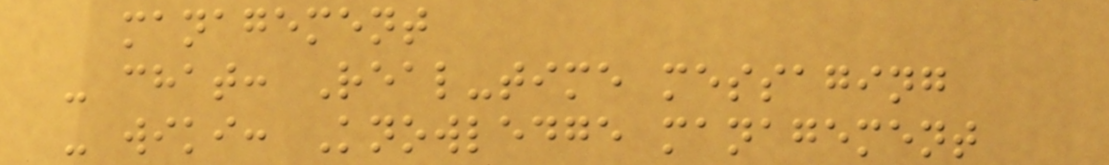management
- chat: Real-time messaging
- wiki: Knowledge management
